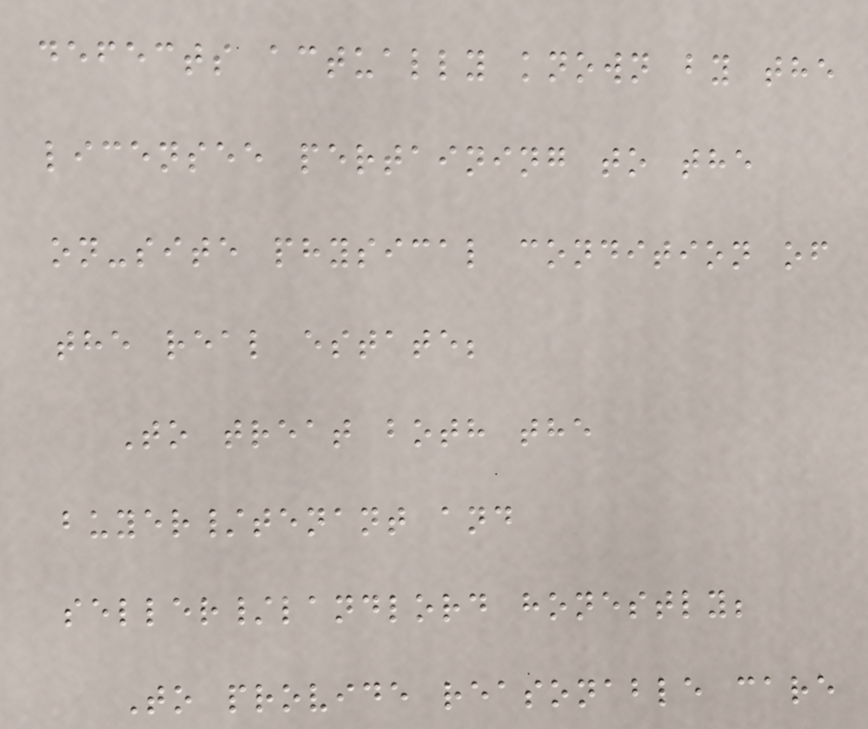defects actually known by the
licensee pertaining to the
on-site physical condition of
the real estate;
To treat both the
buyer/tenant and
seller/landlord honestly;
To provide reasonable care
